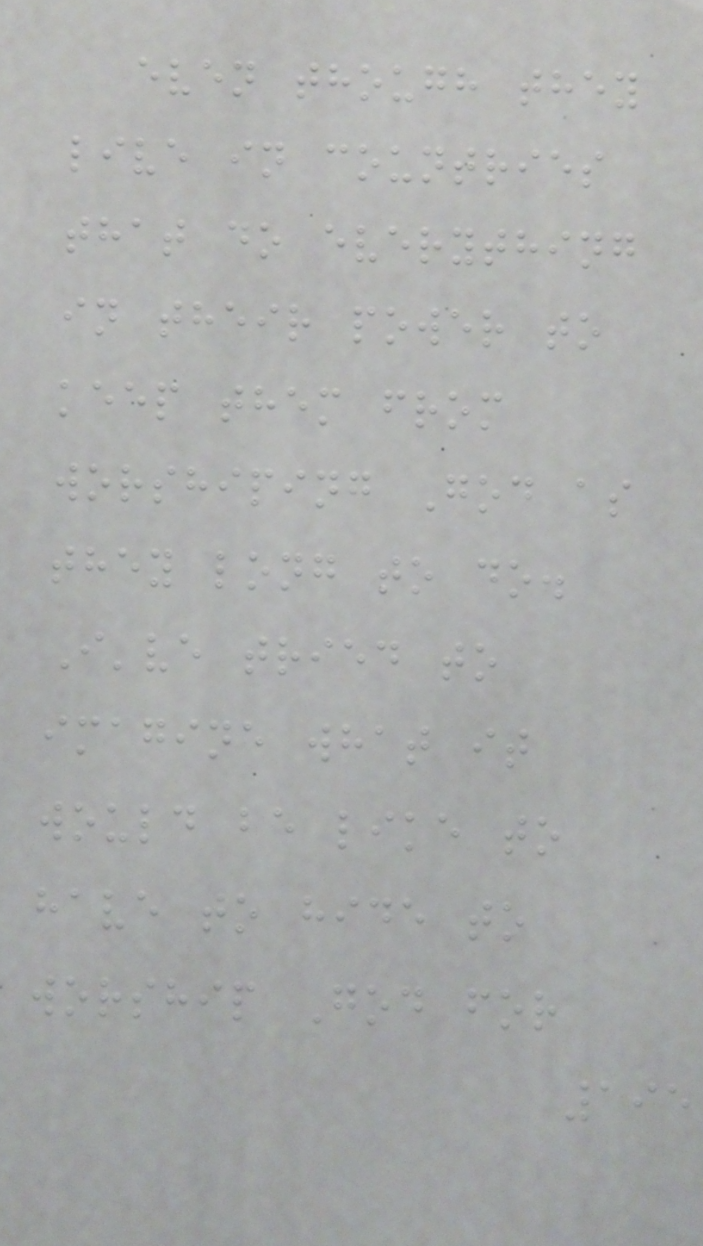even though they
live in countries
that do everything
in their power to
keep them from
worshiping God as
they long to do.
I've tried to
imagine what it
would be like to
have to hide to
worship God for
195
